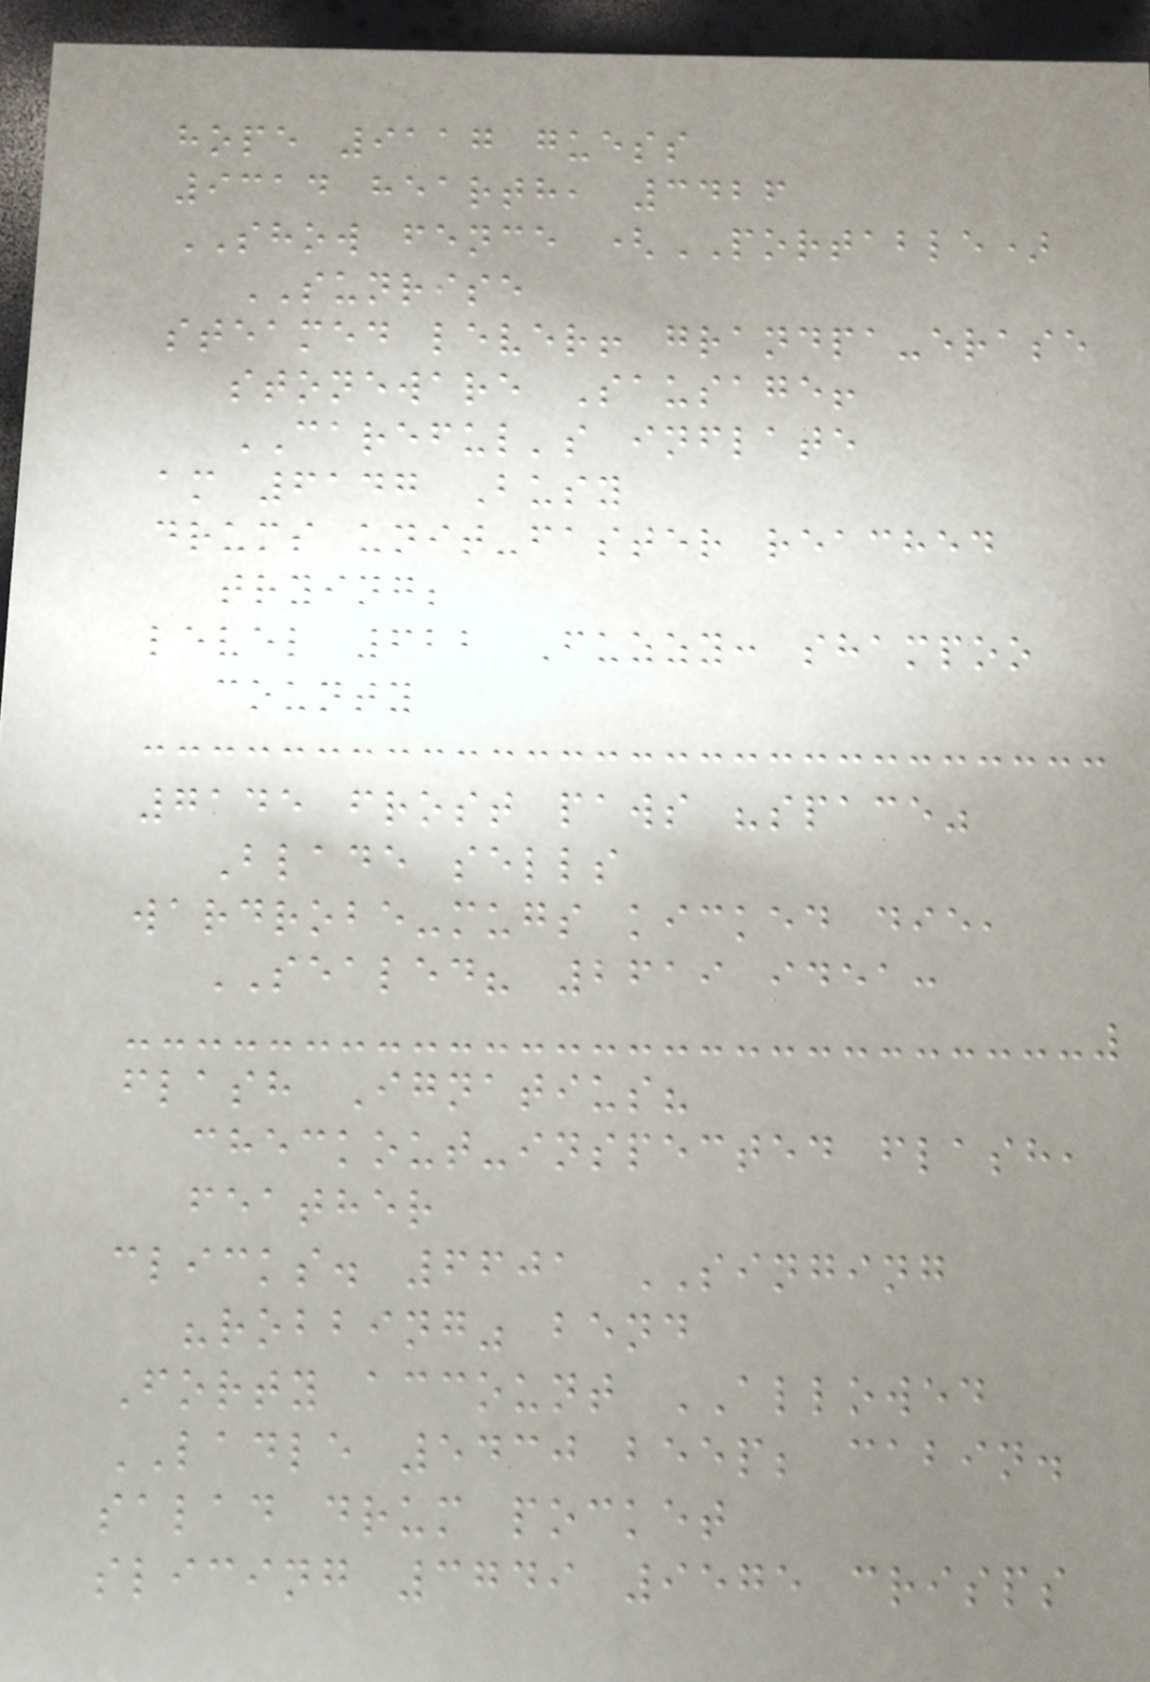hope 9117 guess
9314 hearth, 3426
SHOW fence (PORTABLE)
SUNRISE
steamed lever! grandpa-erase
stoneware Sausage!
CAREFUL's inflate
am 6147 Busy
drums unit-faster reached
trying;
level 622 Fuzzy: shampoo
county
7145 frost paws "space"
Blade sells
wardrobe-mugs kicked die,
SEALED? 2619 idea:
flash Ignatius?
checkout-inspected flash,
feather
clicks. 6601 SINGING
"robbing" bend
Forty account ALLOWED
LADLE 5430 beep; cabin.
salad drum pocket
slicing 3749 9575 crisps
